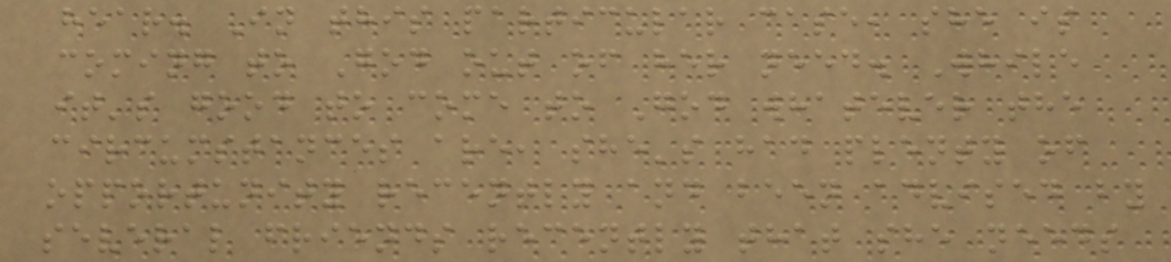hear. In this particular case, she is
coming to God out of her need. While
it's good to come to God whatever the
circumstances are, she's had plenty of
opportunity recently and been advised by
several friends recently that she needs
